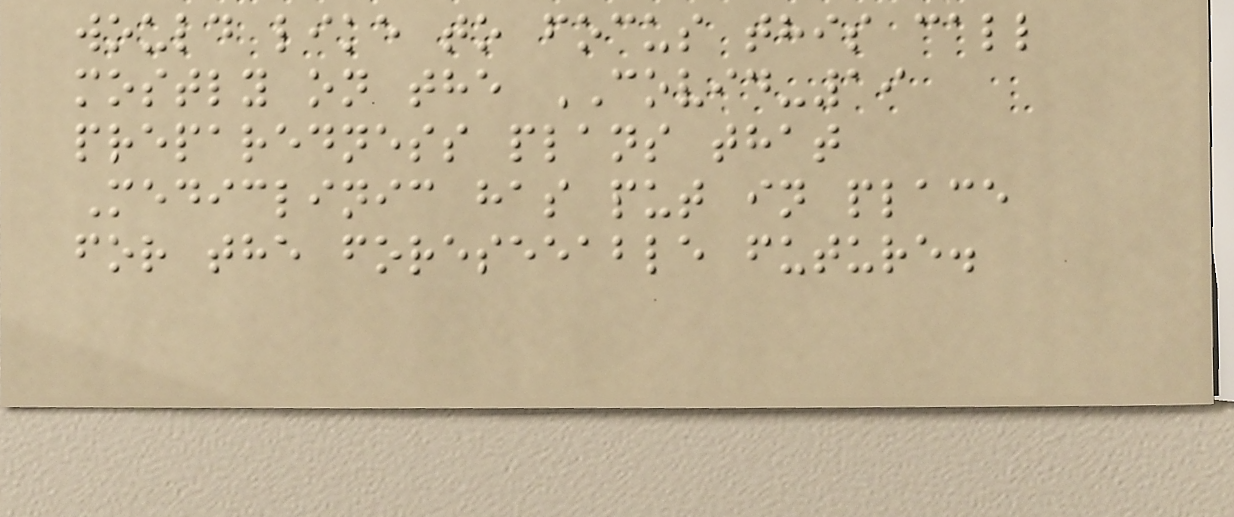would like to focus this call
mostly on the COVID-19
preparedness plans that
Mediclinic has put in place
for the foreseeable future.
